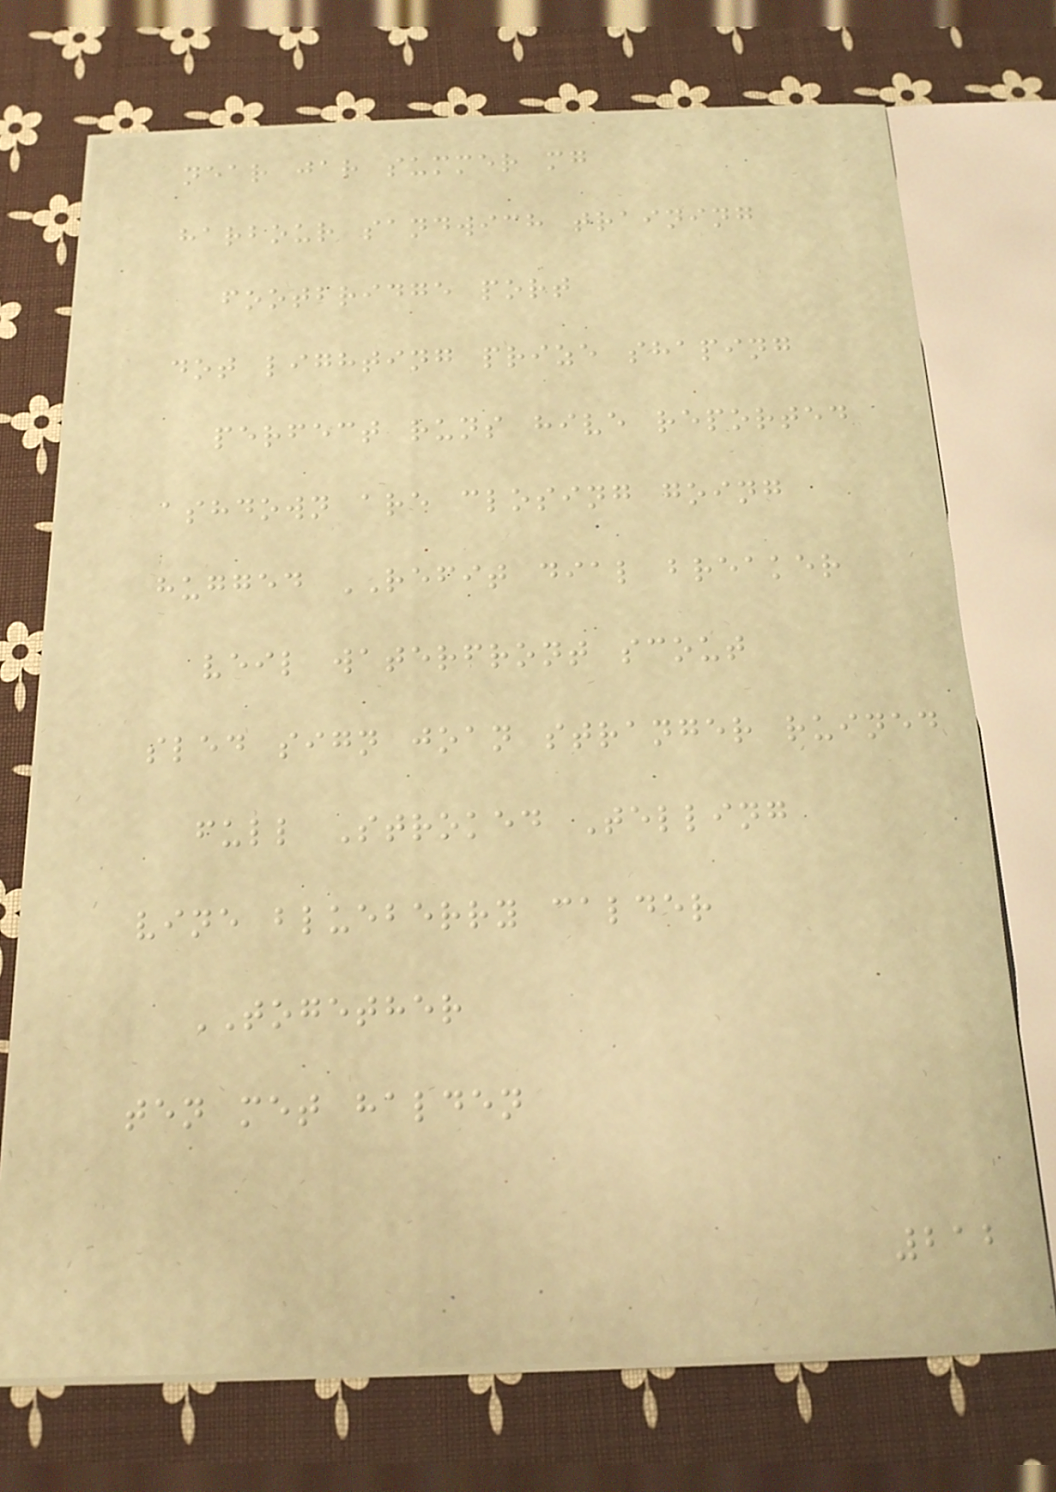near jar summer mg
harbour sandwich training
footbridge port
dot lighting prize shaping
perfect runs hive reported
ashdown are closing going
hugged REFIT dial breaker
veil waterfront scout
sled sign joan stranger ruined
full Stroked Telling
vine blueberry calder
TOGETHER
ten met halden
212
